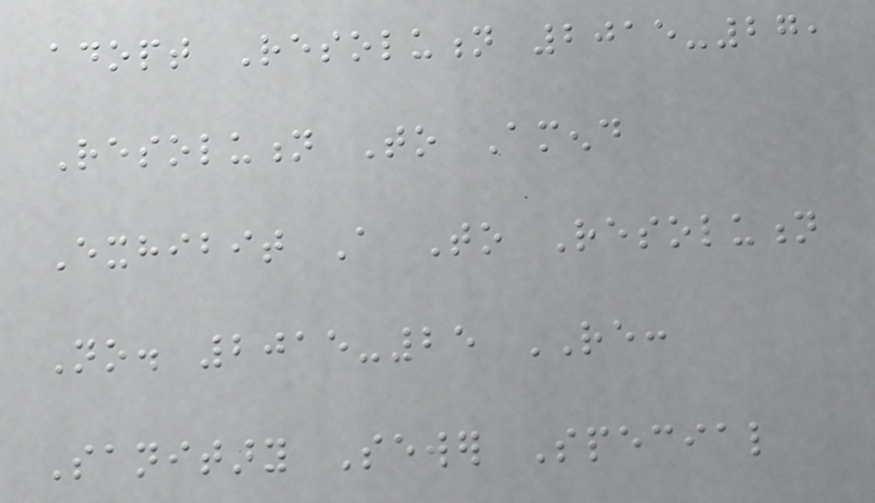adopt Resolution 2015-27,
Resolution To Amend
Exhibit A To Resolution
No. 2015-25 RE:
Sanitary Sewer Special
